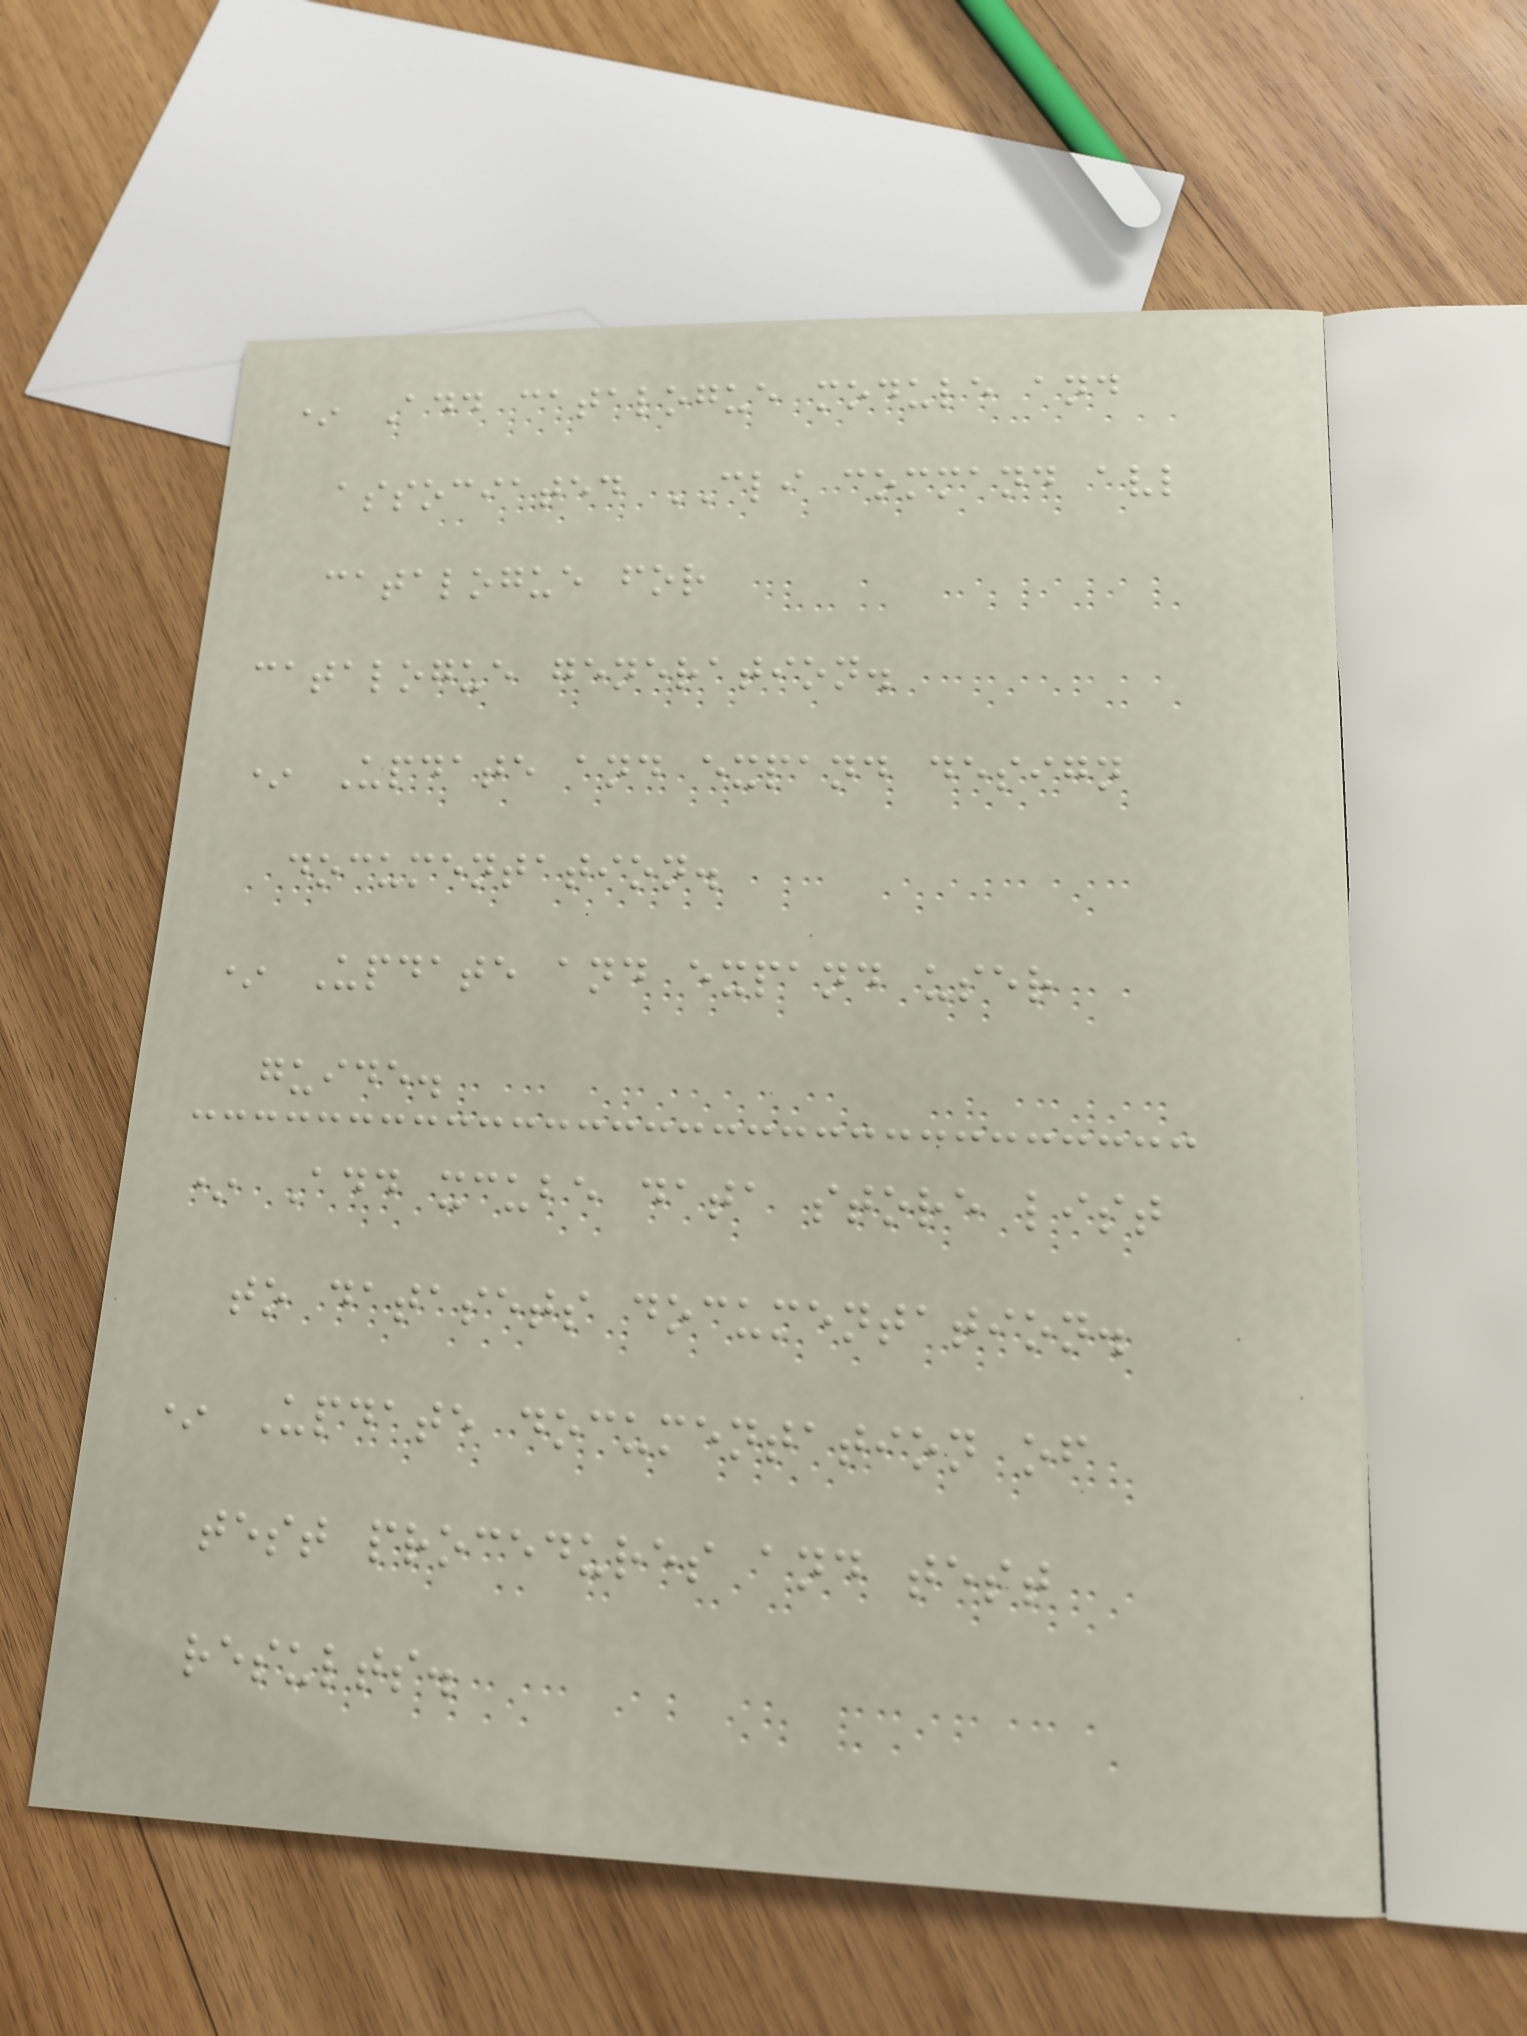* Add catalogue module and
associated CLI command avl
catalogue for
catalogue generation.
* Update and expand design
documentation.
* Update and expand user
guide.
* Add xcube data store list
to datasets documentation.
* Update documentation of
test procedures and test
results.
